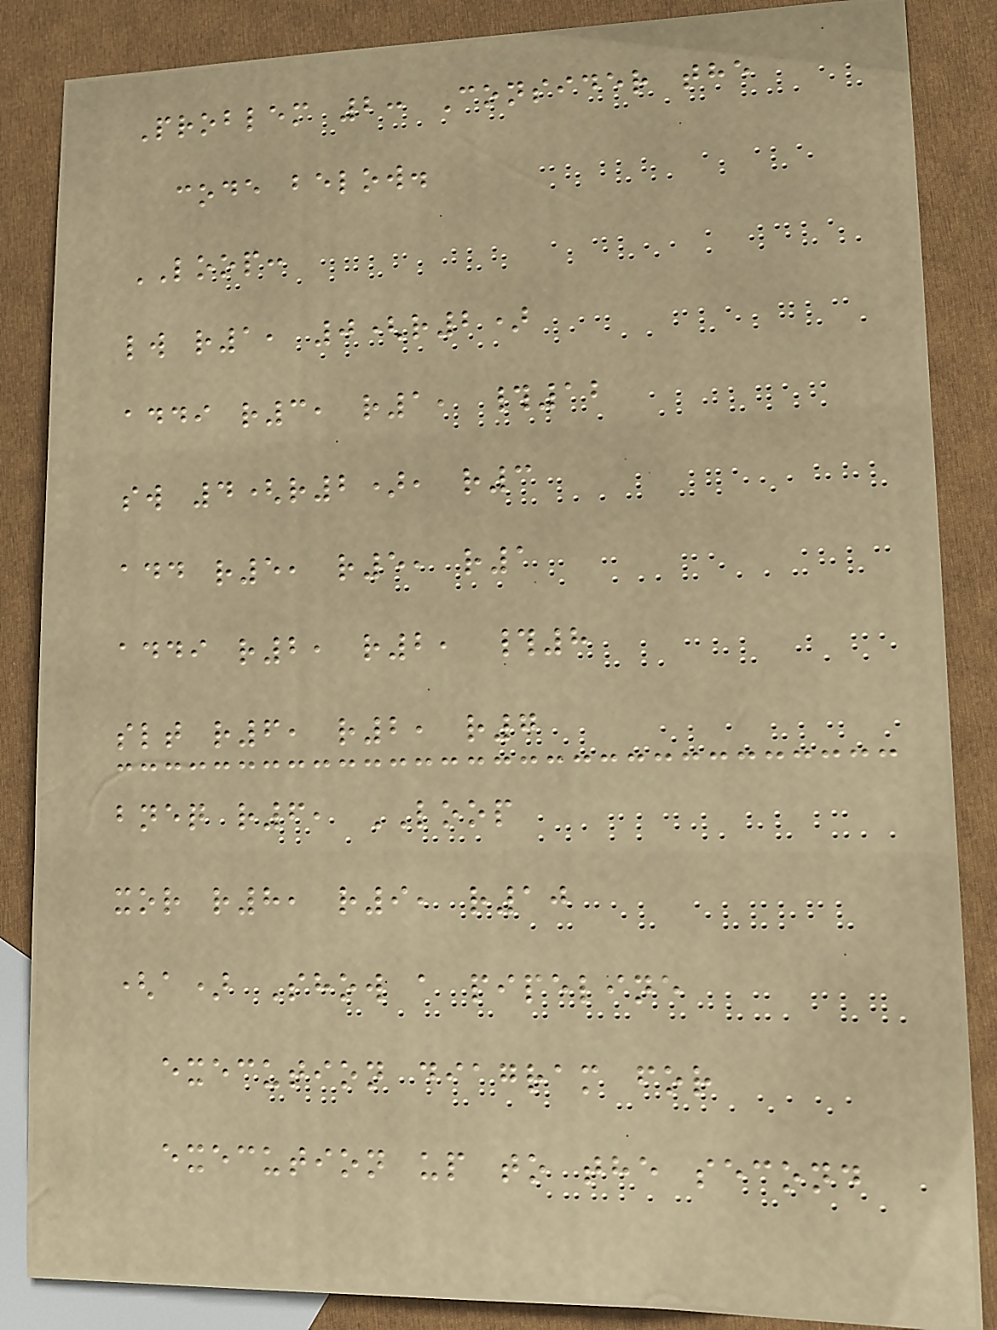Problem 2: Consider the
code below.
LOOP:
lw r1, 0(r2)
addi r3, r1, #12
sw 4(r2), r3
add r5, r5, r1
addi r2, r2, #8
slt r6, r2, r7
bneq r6, LOOP
xor r8, r9, r10
(a) Show a pipeline
execution diagram for
execution up to the second
